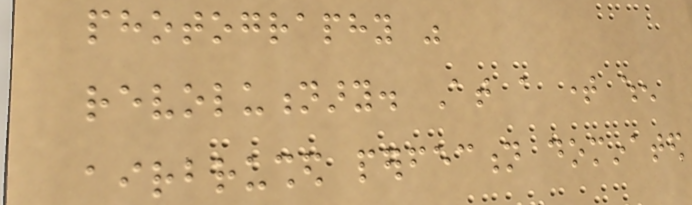photography was
revolutionary. At a time when
airbrushed perfection dominated
